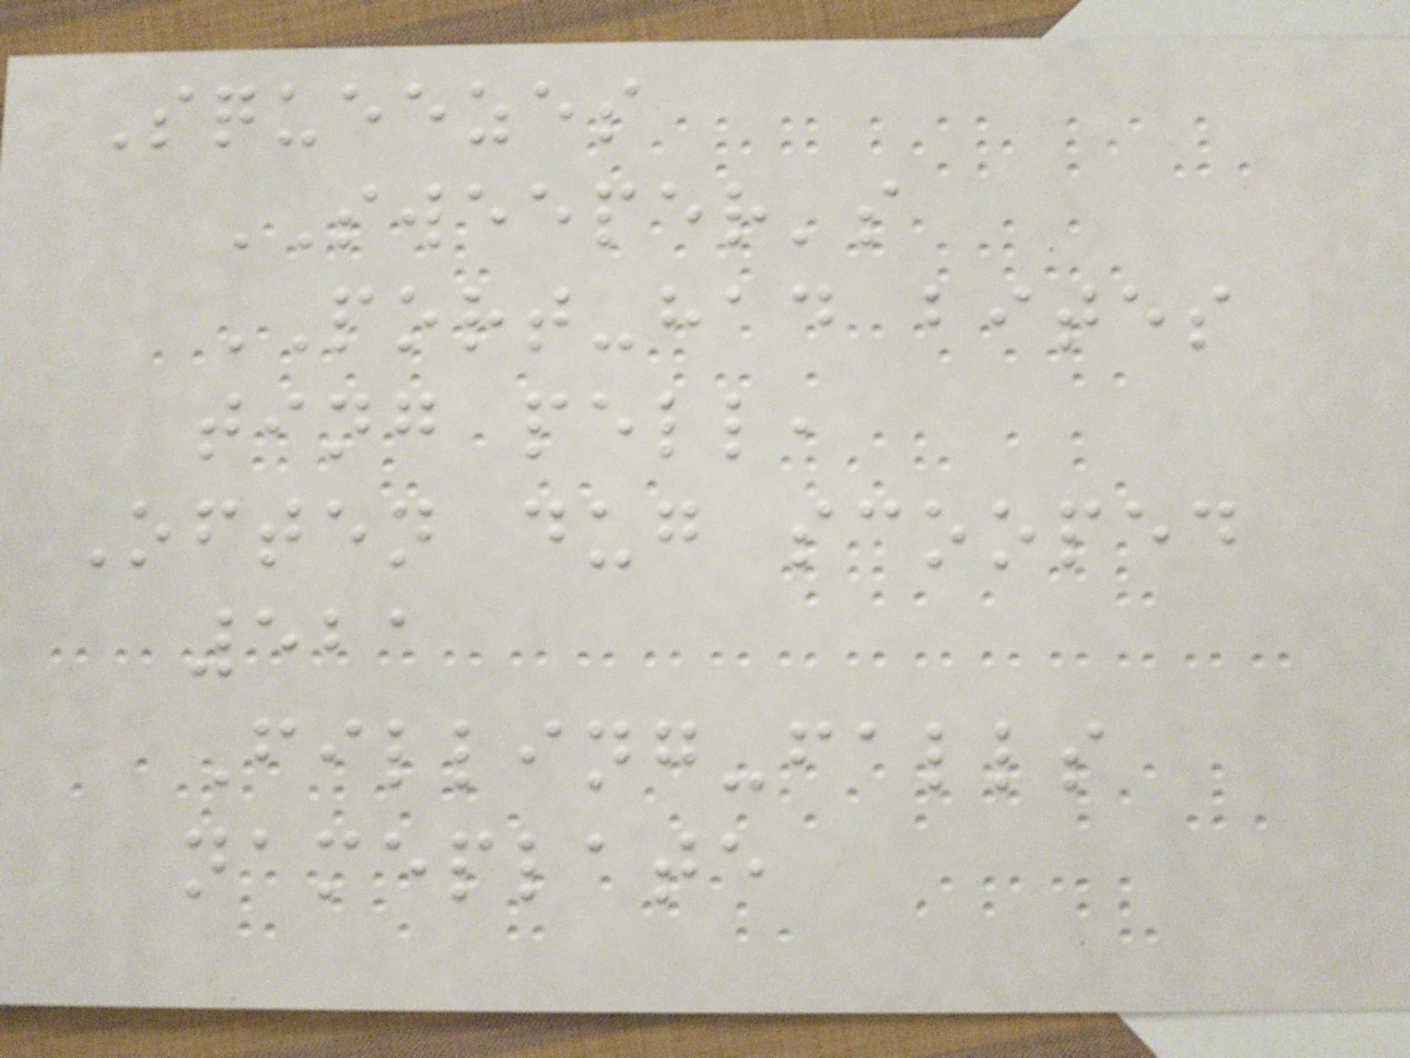Squeezes
SWEEPER's
PORT-had bites
ting pell,
Often dug scooped
521
Filling-falls
nameplate
